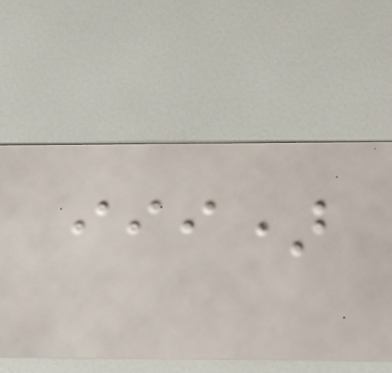iii)
